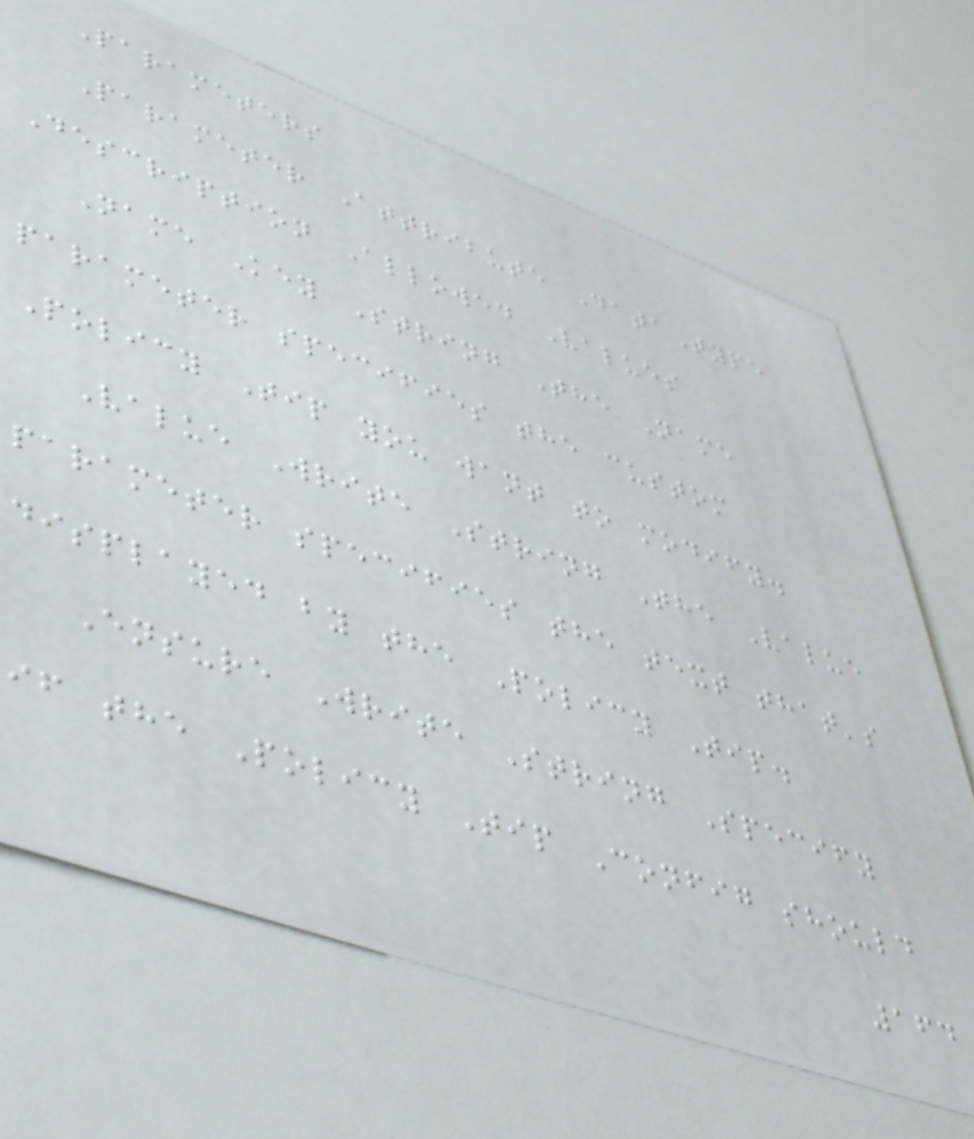Parameters
Parameter Attribute DataType
Description Allowed Values
Name Key String The Name
parameter specifies the custom
Policy Tip you want to modify.
Value Write String The Value
parameter specifies the text that's
displayed by the Policy Tip.
Ensure Write String Specify
if the Policy Tip Config should
164
